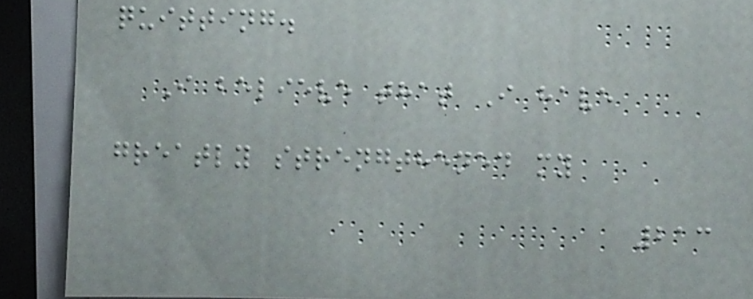quitting.
I believe that I have
greatly strengthened my
213
